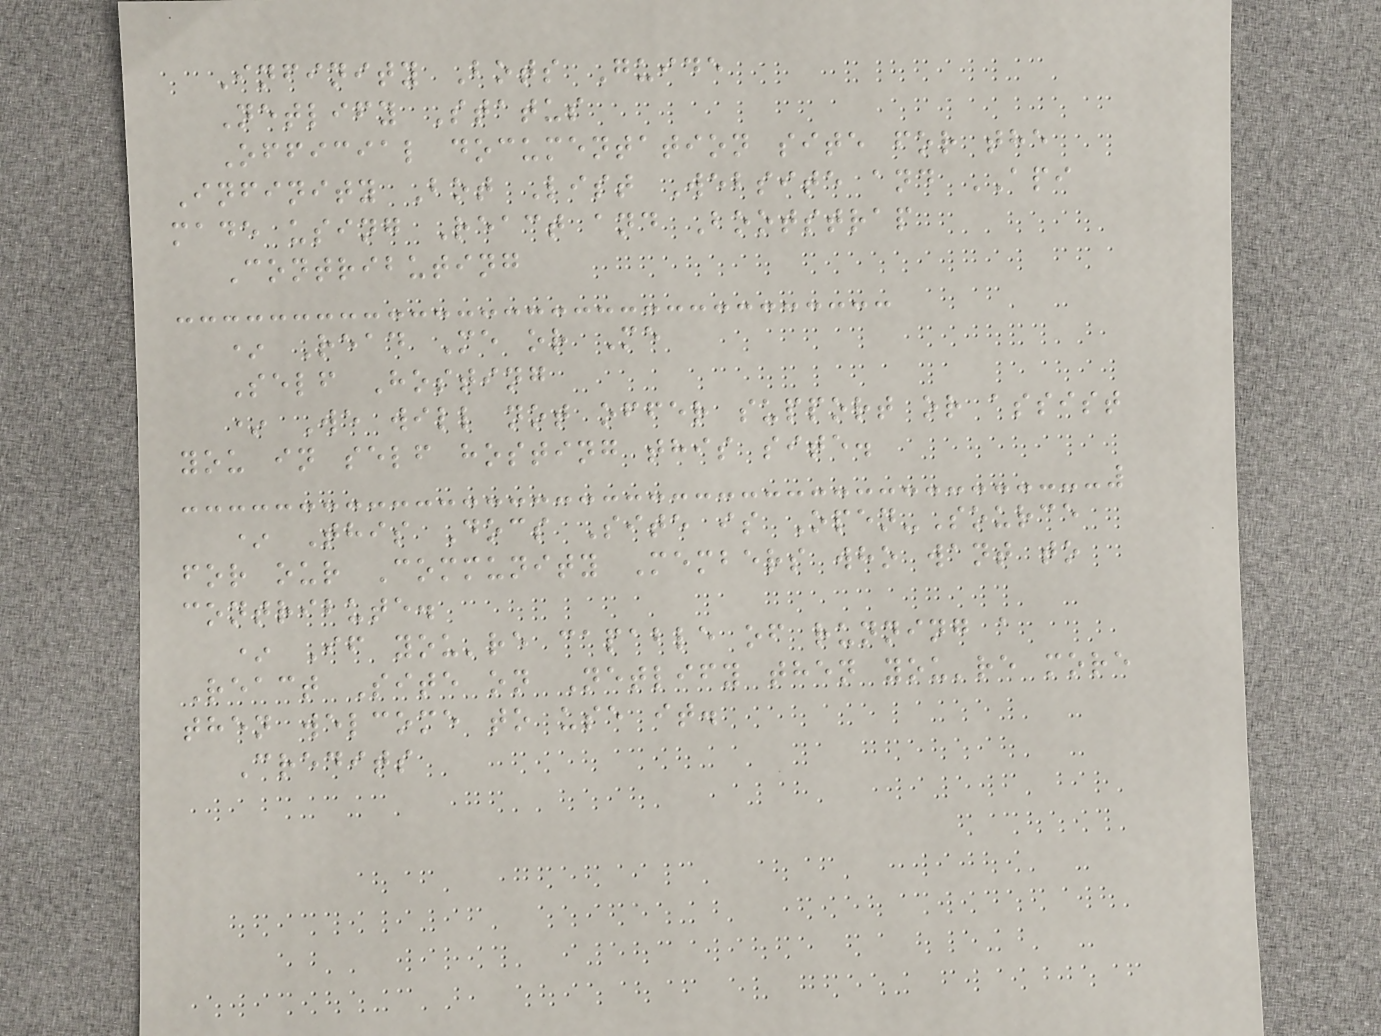Infinity Bots Guide
Netlify Status
Official documentation site for the
Infinity Bot List Website and API
made using React and Bootstrap
Contributing
* Read Me or Me
Self Hosting
* We will not offer support or assist
you in self hosting this site.
* This Docs Site is Open-Source
for our Community Members who want to
contribute.
* If you're capable of running a
React Site on Netlify then you're more
then welcome to use it.
Credits
